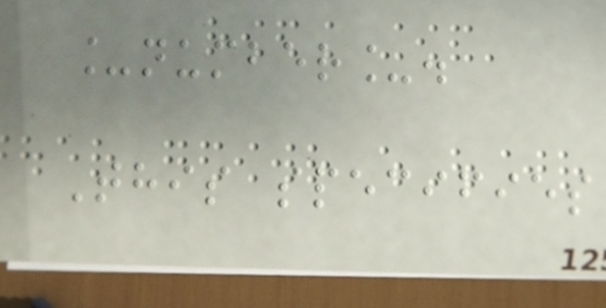_number_.
This specifies
